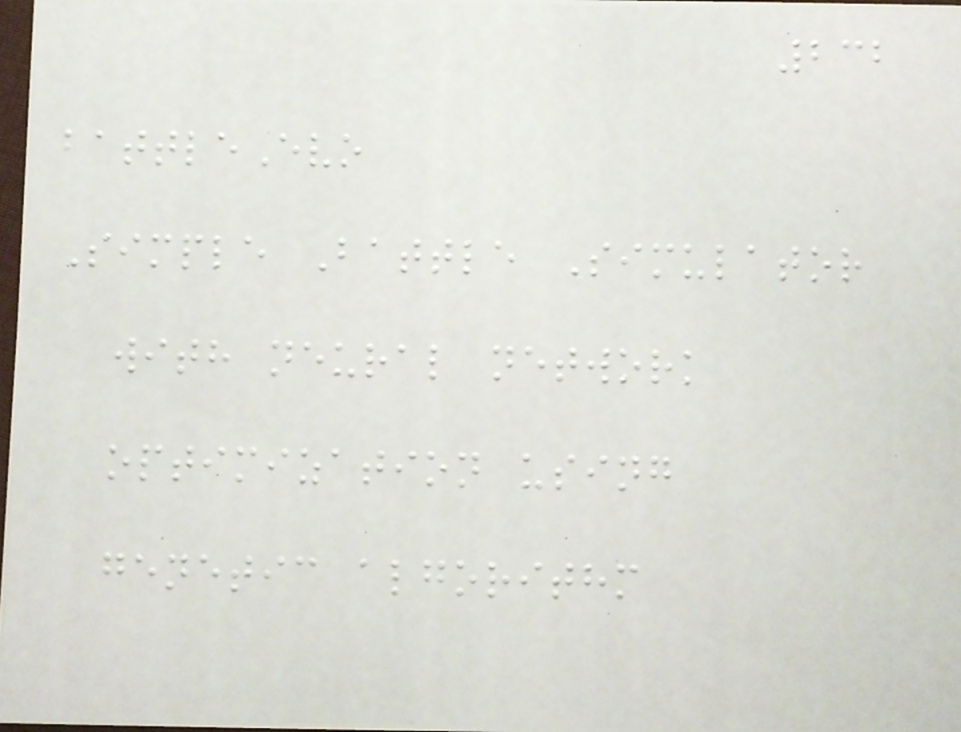232
battleEvo
Simple Battle Simulator
with neural network
optimization using
genetic algorithm
